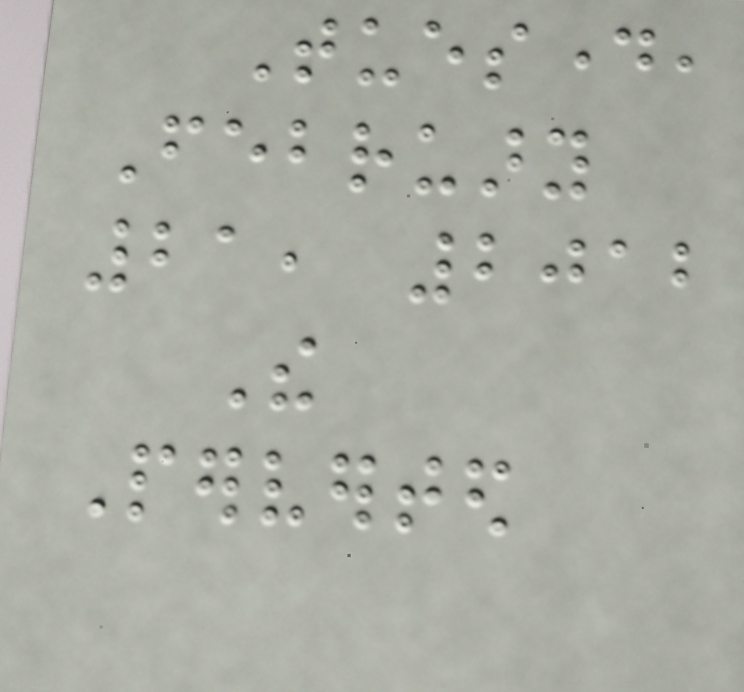Tuesday,
February
21, 2012
The
Perverted
